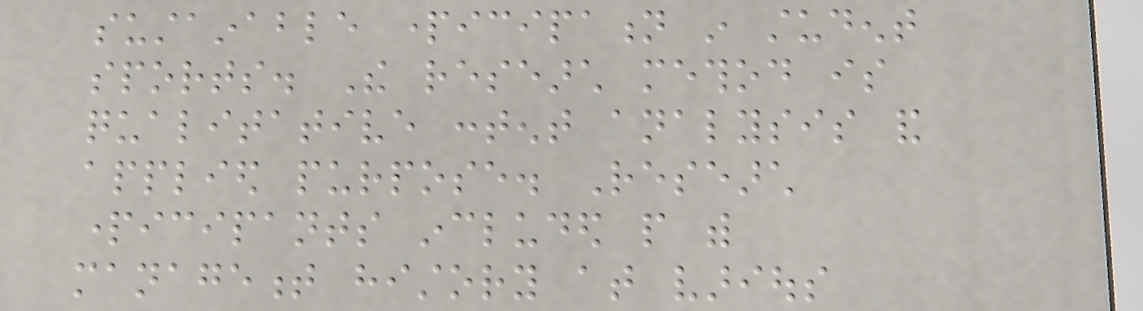sustainable participation in student
sports. The research method is
qualitative content analysis and
applied purpose. Research
participants included people with
management history at various
